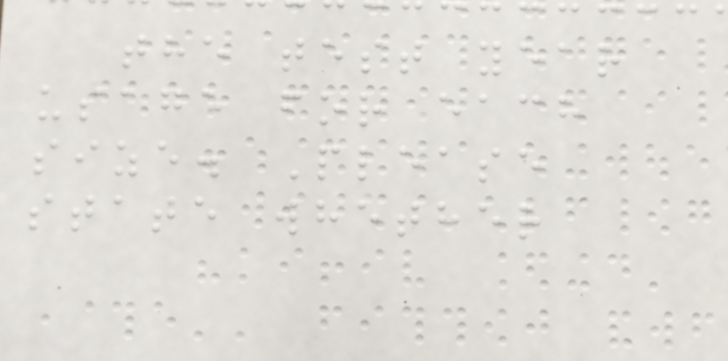the test year
usage for each
size. Please
state whether
